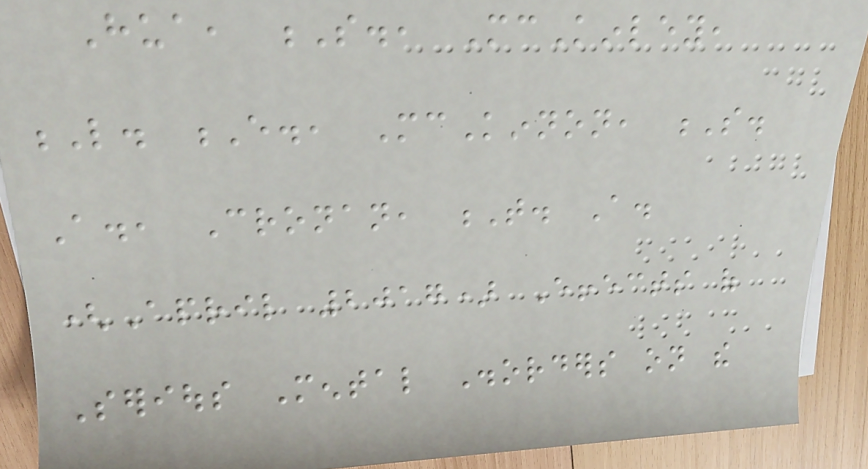Hua, S., McKinley,
L. E., McKinnon, S.
A., Cronan, T. A.
(April 2017) Effects of
Serious Mental Disorders on the
